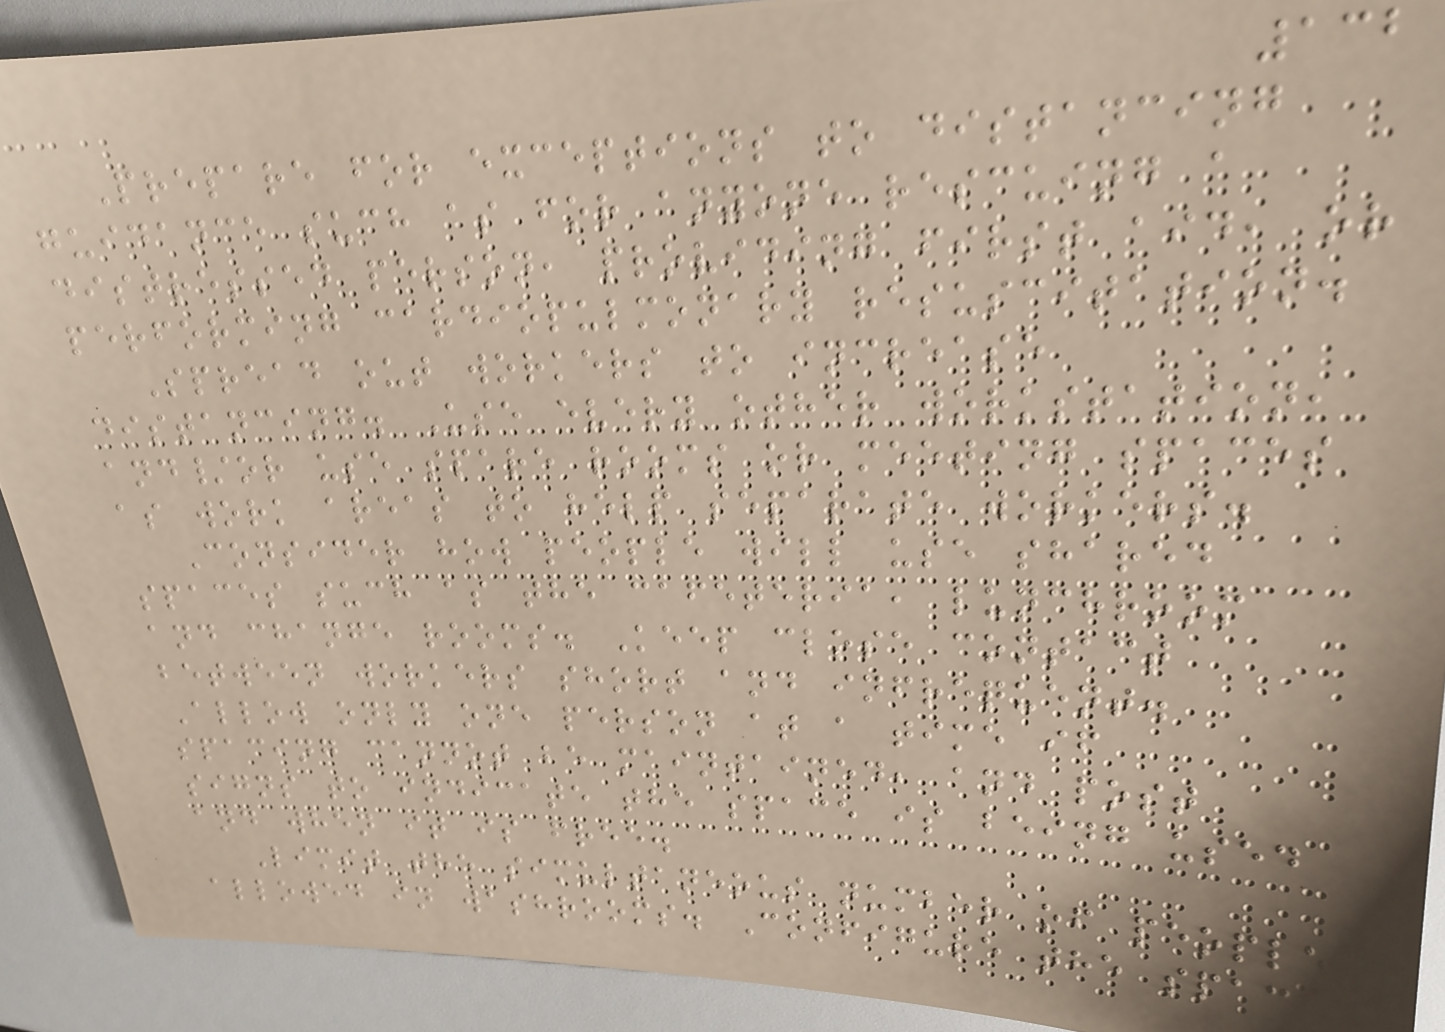132
Prepare for exceptions to distancing
guidance such as for anyone rescuing a
distressed person, providing first aid, or
performing cardiopulmonary resuscitation.
Spread out workers to increase
distancing. Use every other workstation,
and/or use spare rooms or meeting spaces
as work areas to help separate workers.
Consider how people will use shared
spaces such as the cafeteria, lunchroom
and change rooms. Keep close contact
between workers short and infrequent.
Allow only one person at a time if
spacing cannot be maintained, and post
signs to indicate the space is being used
and when it is free.
Limit the simultaneous number of people
allowed in washrooms. Configure the space
